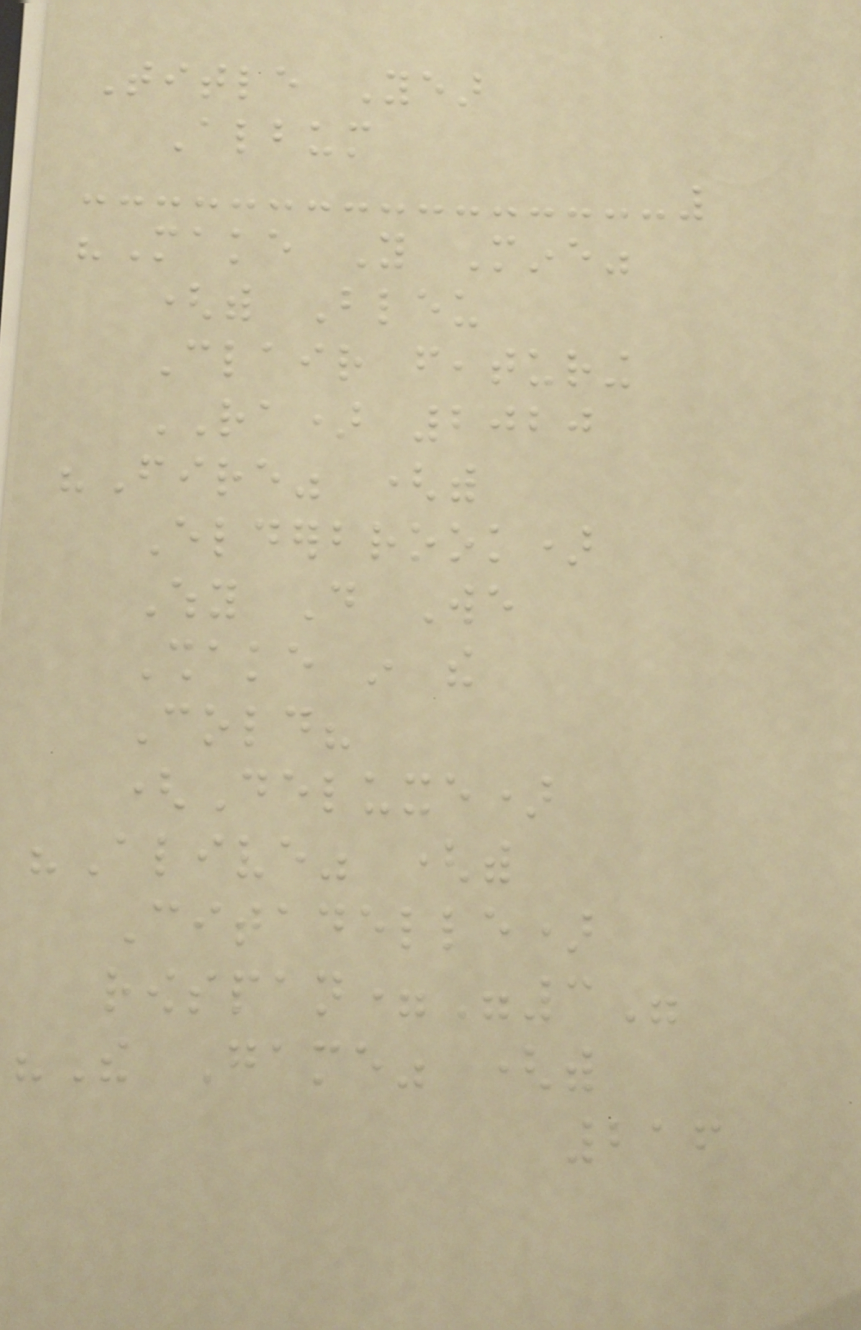Title Year
Album
"Make You Mine"
(with Bleu
Clair featuring
RA) 2020
"Fire" (with
Elderbrook)
Why Do We
Shake in the
Cold?
(Deluxe)
"Alive" (with
Citadelle)
rowspan="3"
"The Game" (with
216
